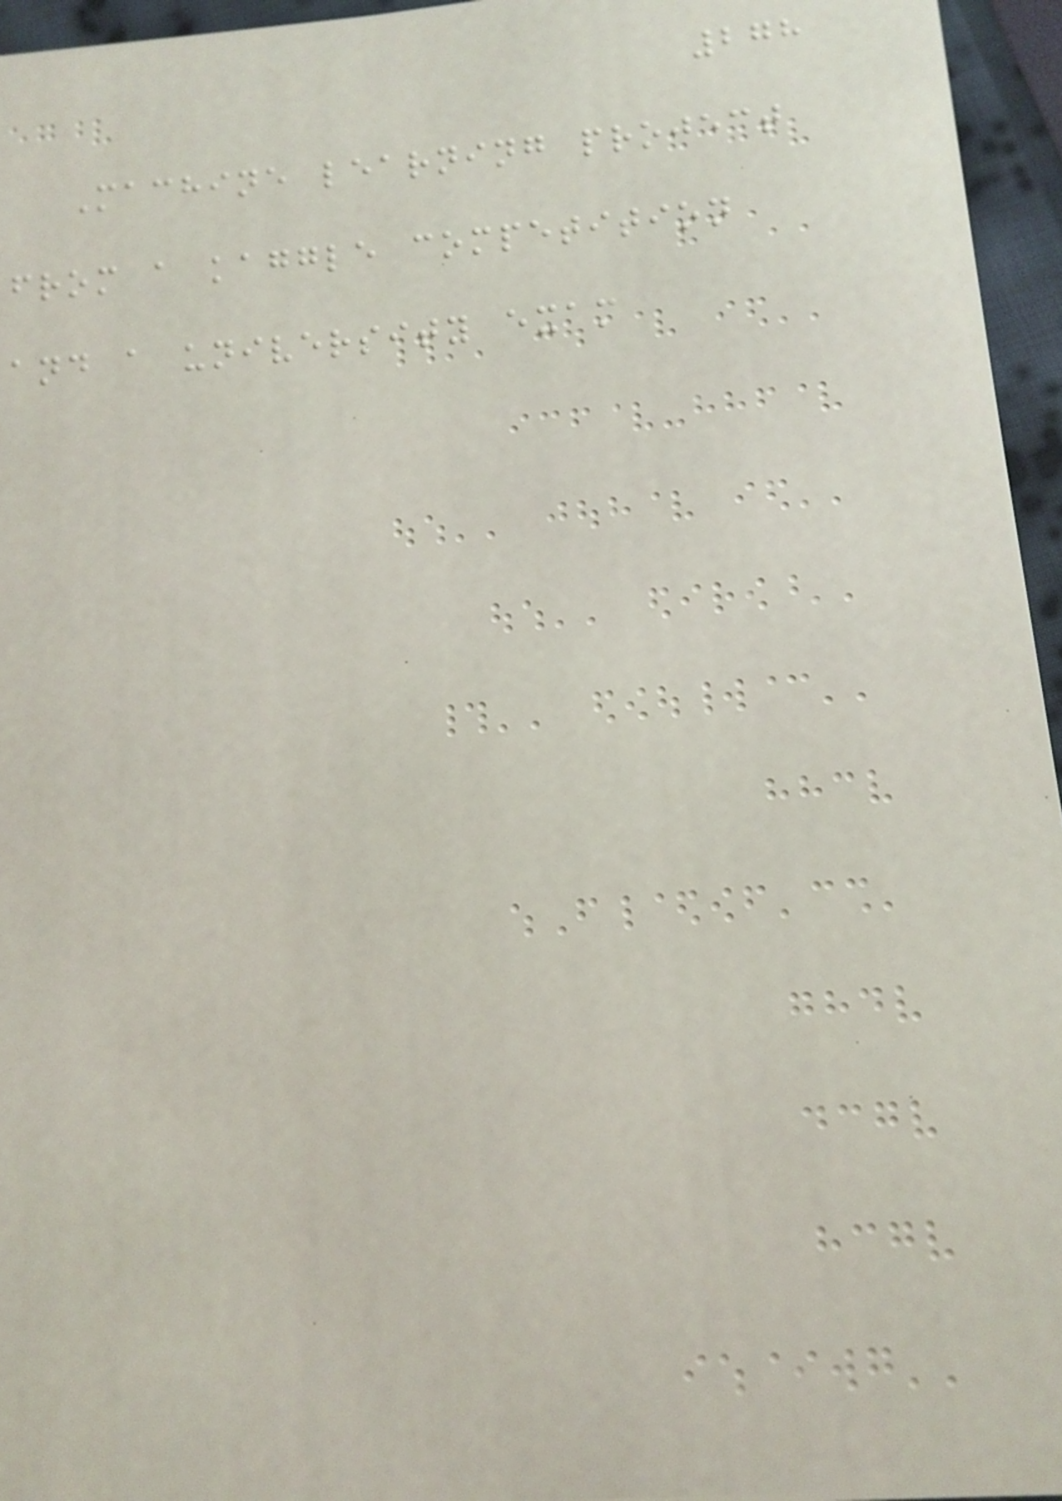278
Machine learning project
from a kaggle competition
and a university exam
